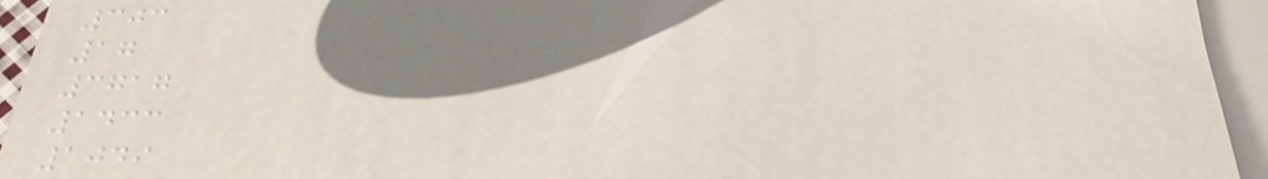303
17
3717
1433
1049
